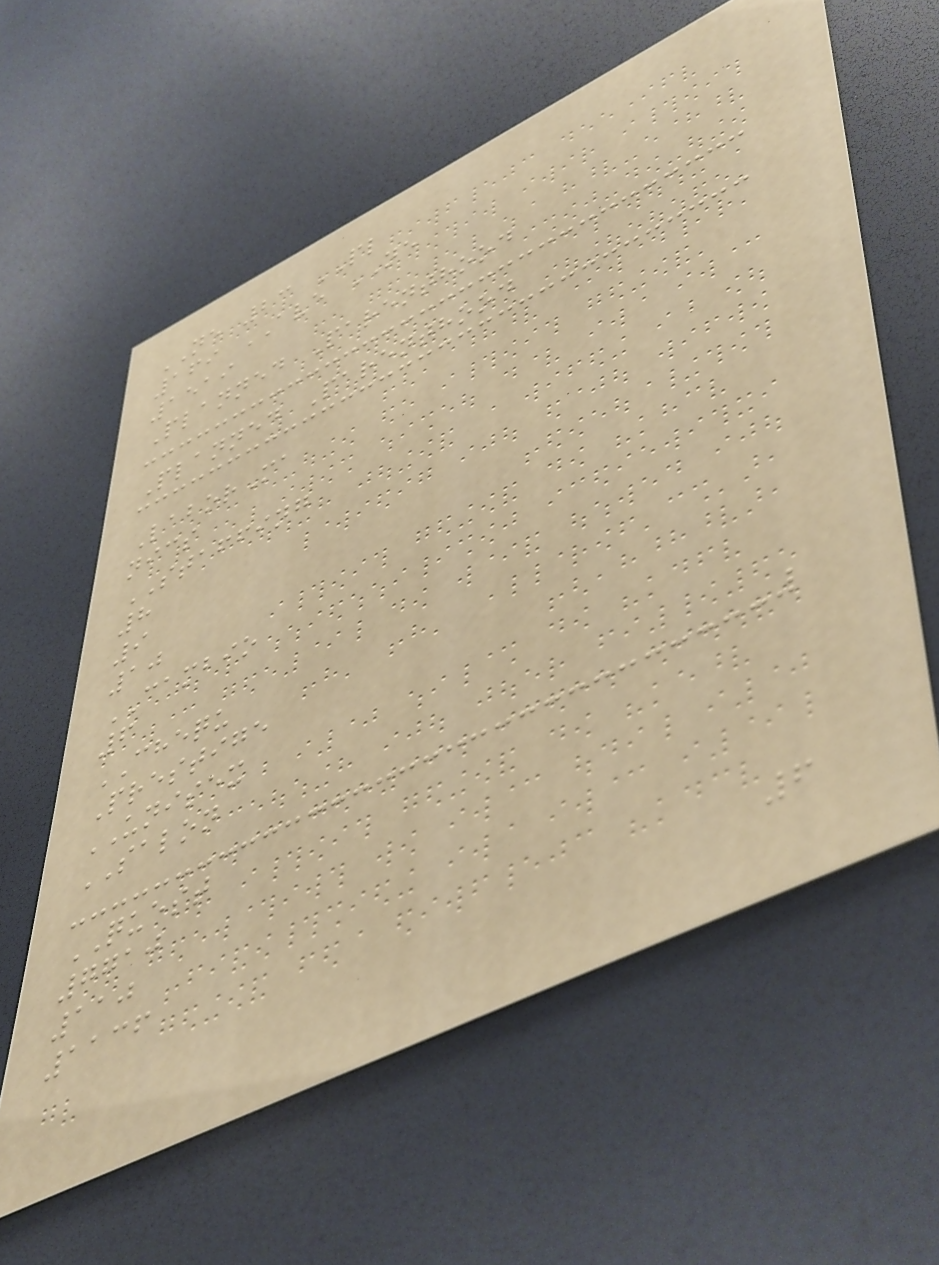NE 23 PL
169 AVE NE
1519
Planned Parenthood
Planned Parenthood
LaborMa
nics
STAFFING
8
9
10
CAMBIO
6
CHEQU
Prestige
UNISEX
SALON
QUEST
7710
110
1136
6
